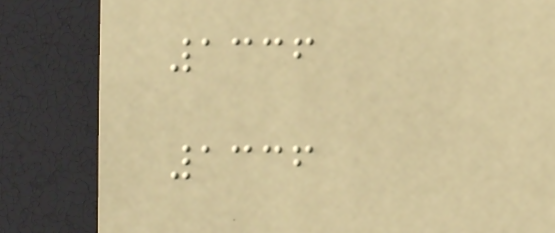1336
1336
